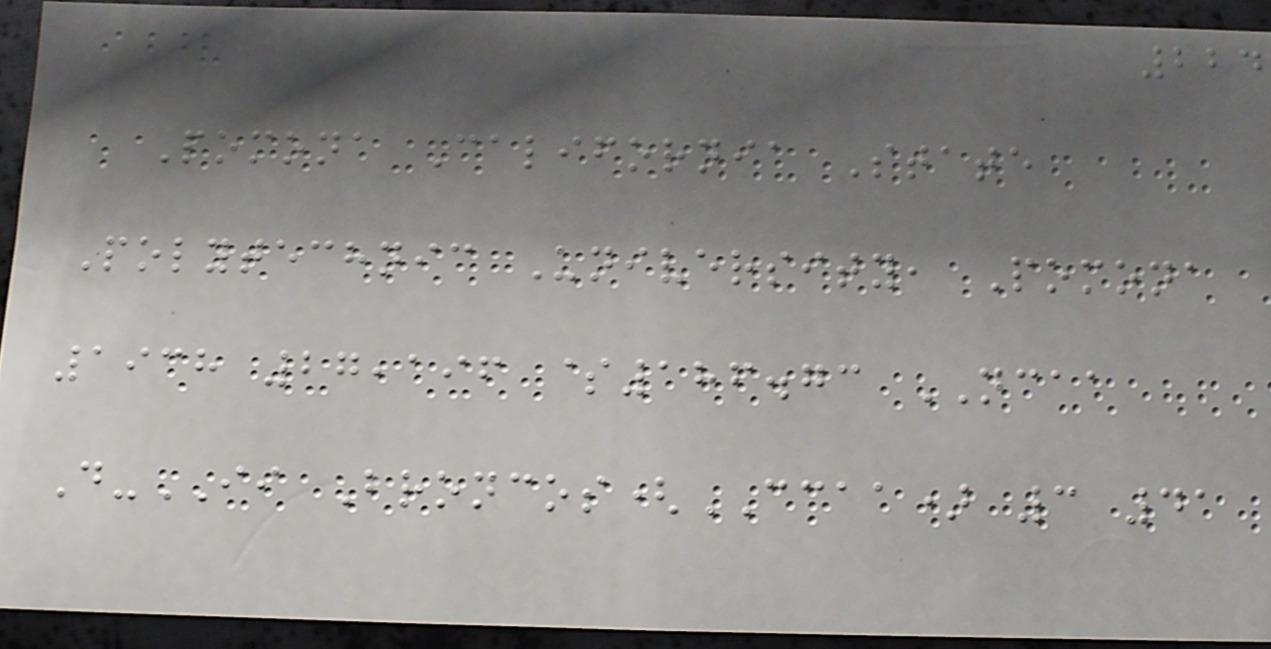224
Pomona California State
Polytechnic University, Pomona
1938 27,196 $186.73 NCAA
D-II Broncos(CCAA) 3 41
